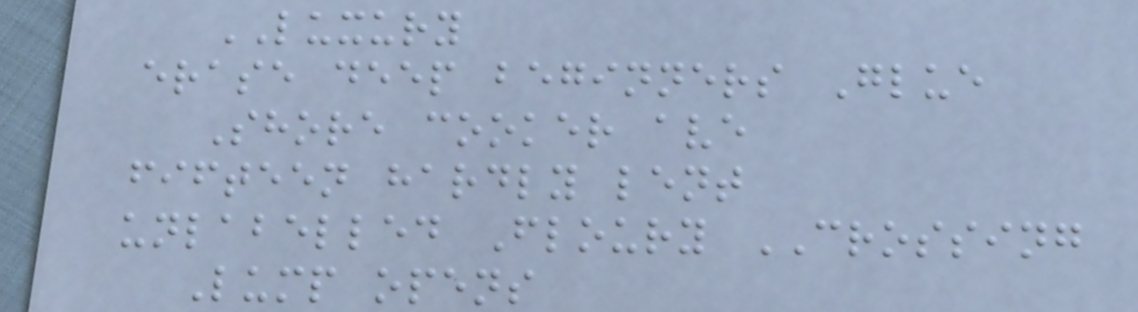LUXURY
erase deep beginners Glue
Shore cooker ave
fifteen hardly lent
unlabelled Floury CROSSING
Lump opens
